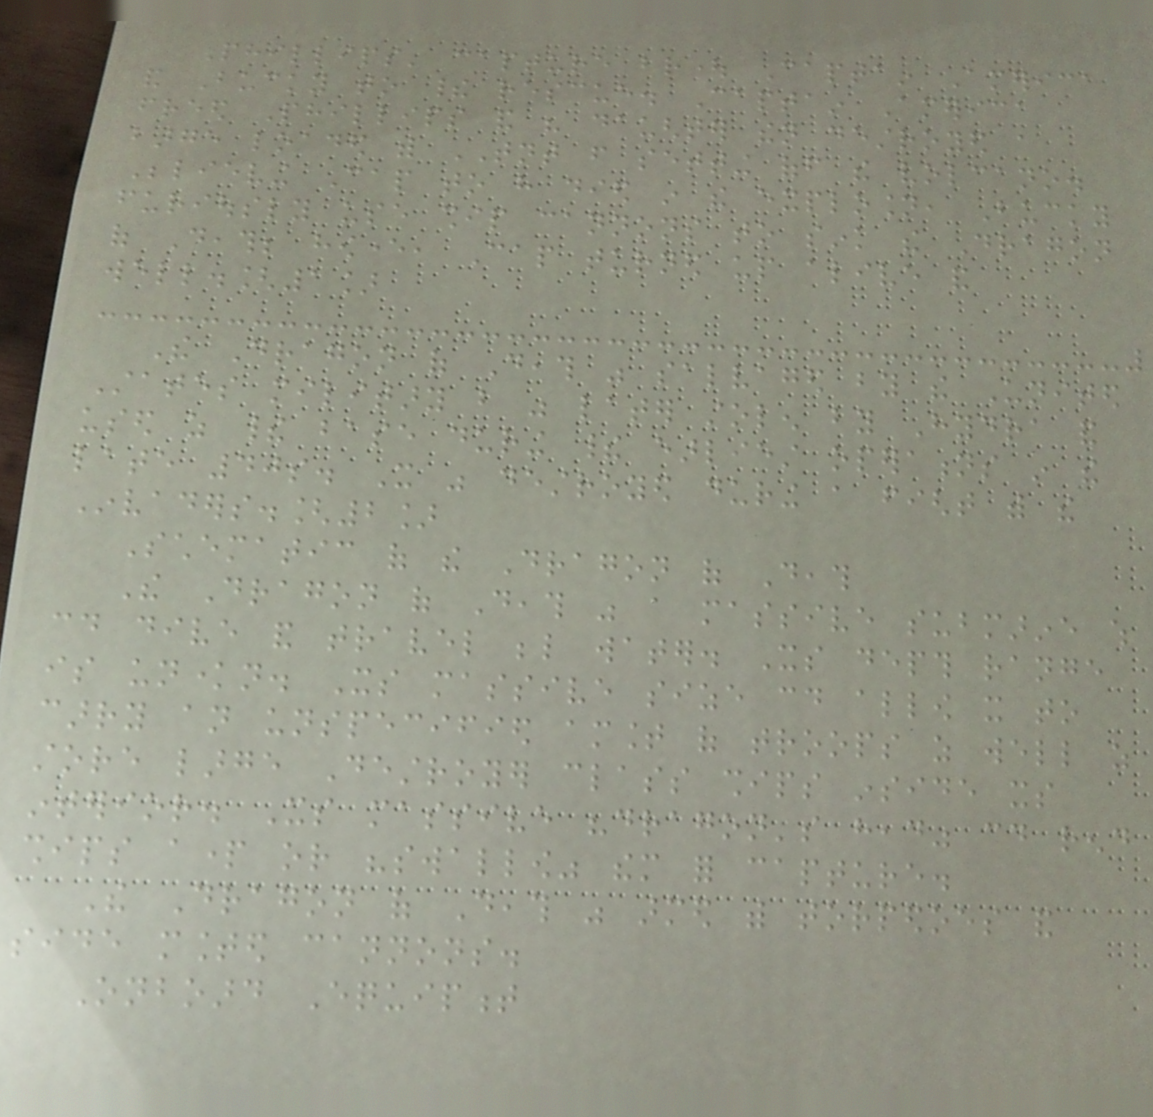Phillips' capture brought Captain America
and Bucky to their rescue. Captain America
freed Phillips and his daughter then destroyed a
barge loaded with TNT from setting off the volcano.
Believing Cap to have died in the explosion, Bucky
furiously use ship cannons to sink the Dragon
of Death; however, Cap turned up alive and
well.[1]
The Dragon of Death was salvaged by the United
States military but was later stolen by Hydra and
used as their base during their earliest operations in the
late 40s. It was destroyed during a fight with the
Invaders.[2]
Schematic of the Dragon of Death
The Dragon of Death was a massive submarine which
could dive and travel below water. Its depth range
is unknown. Its massive size could allow it to
carry an unspecified amount of troops as well as
store large Destroyer class ships inside its
interior. Its massive "dragon's head" could rend
ships apart or "swallow" them for capture.
The Dragon of Death was armed with torpedoes and
side mounted cannons.
Onboard Equipment
